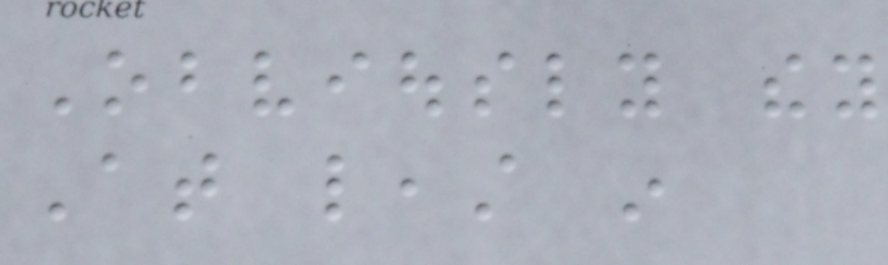Obviously they
At least in
